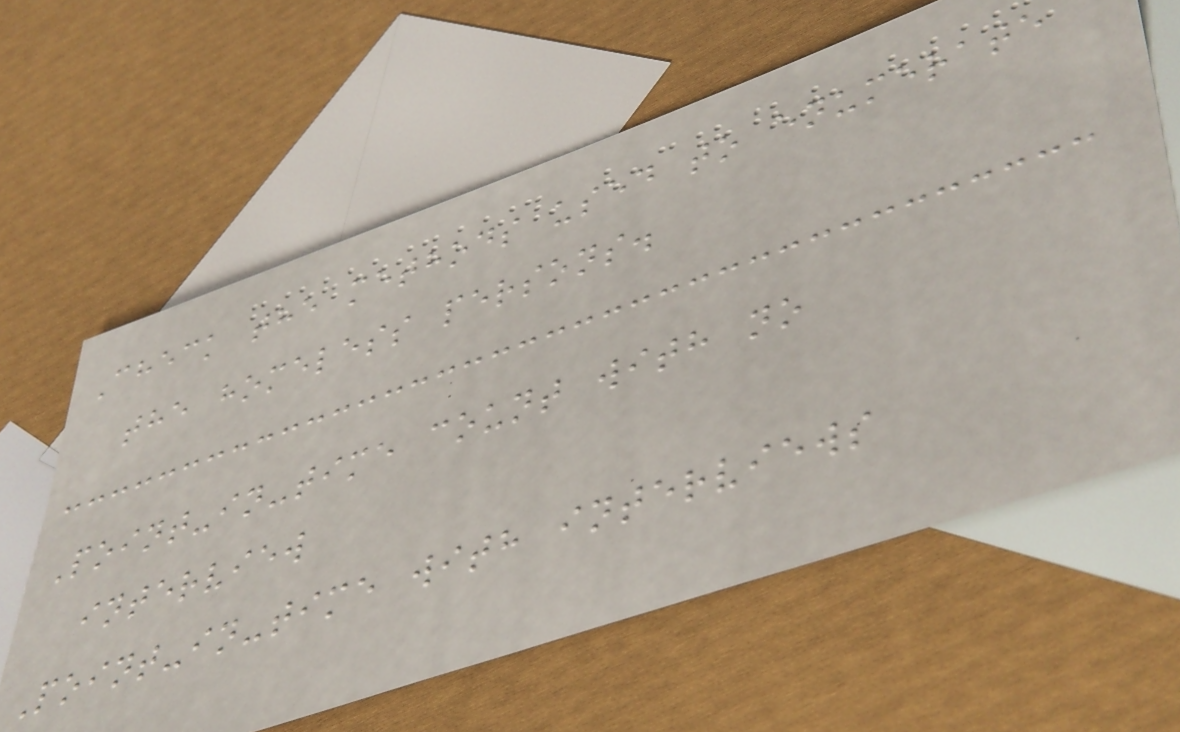Check the methods used to enumerate
the homeless persons.
Point-in-time count with no
interview
Point-in-time with interviews
